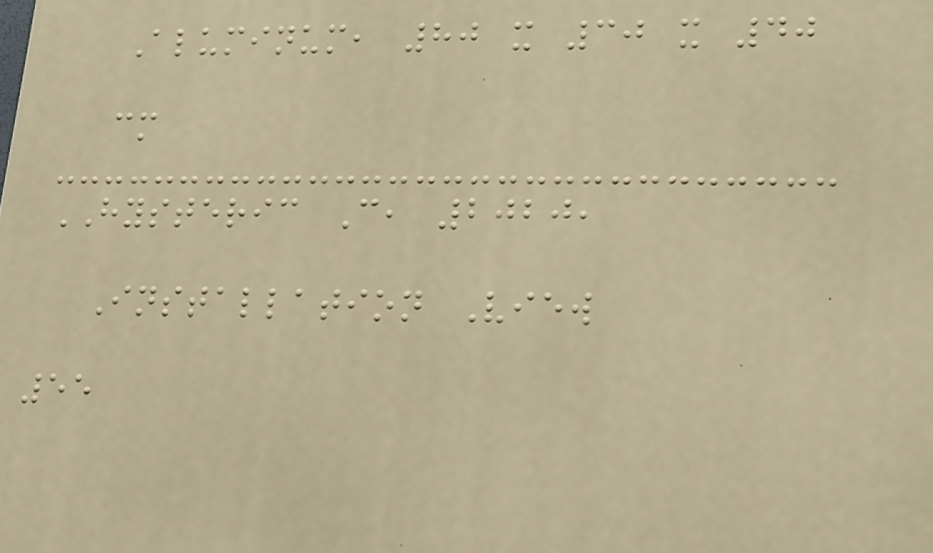Aluminum, 80 x 30 x 40
cm
HYSTERIC C, 2020,
Installation View
55
